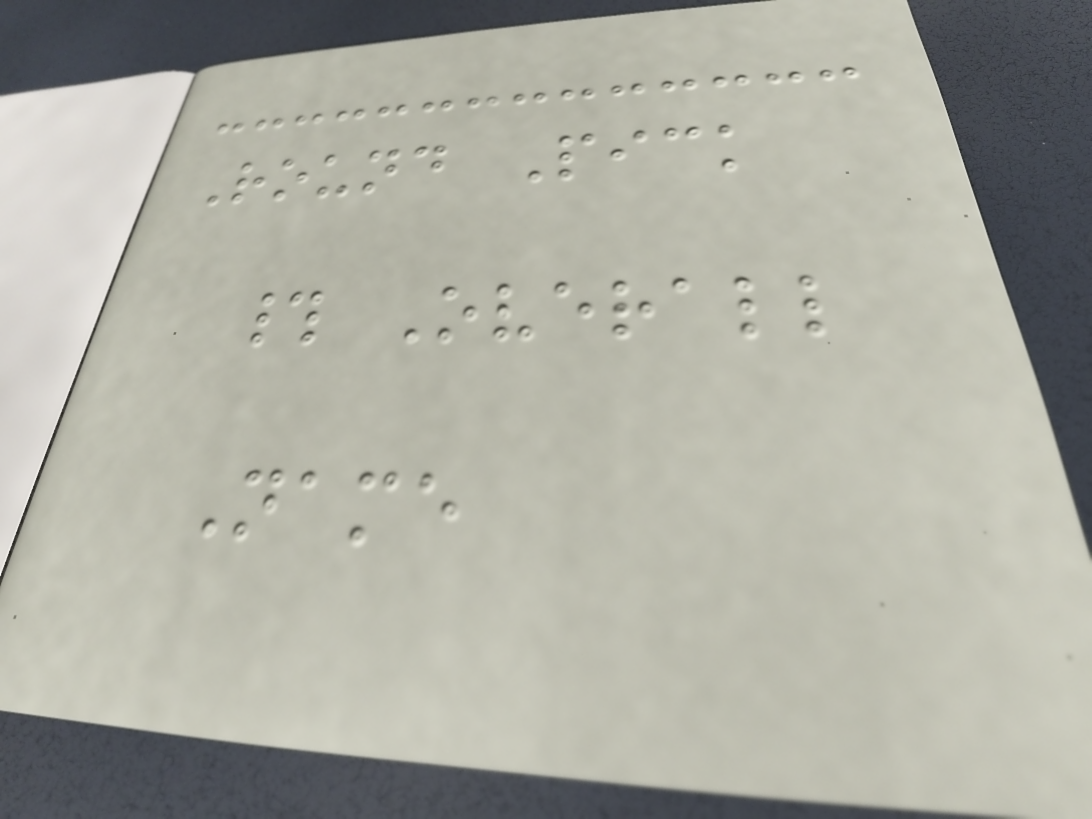Round Pick
# Overall
Name
